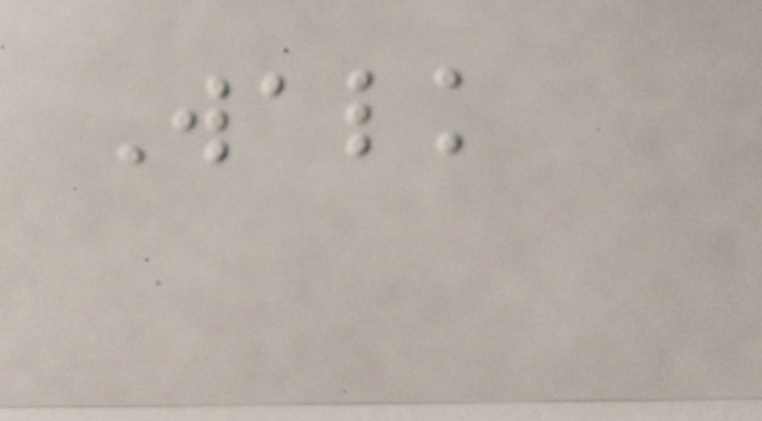Walk
